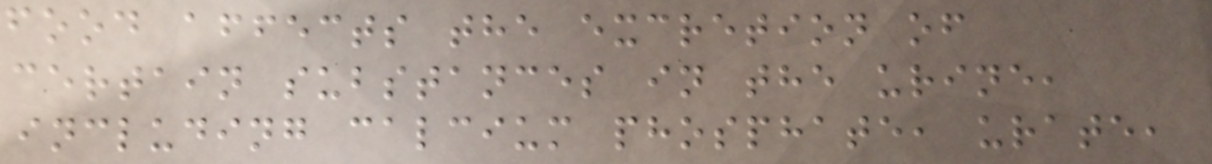food affects the excretion of
certain substances in the urine,
including calcium phosphate, urate,
